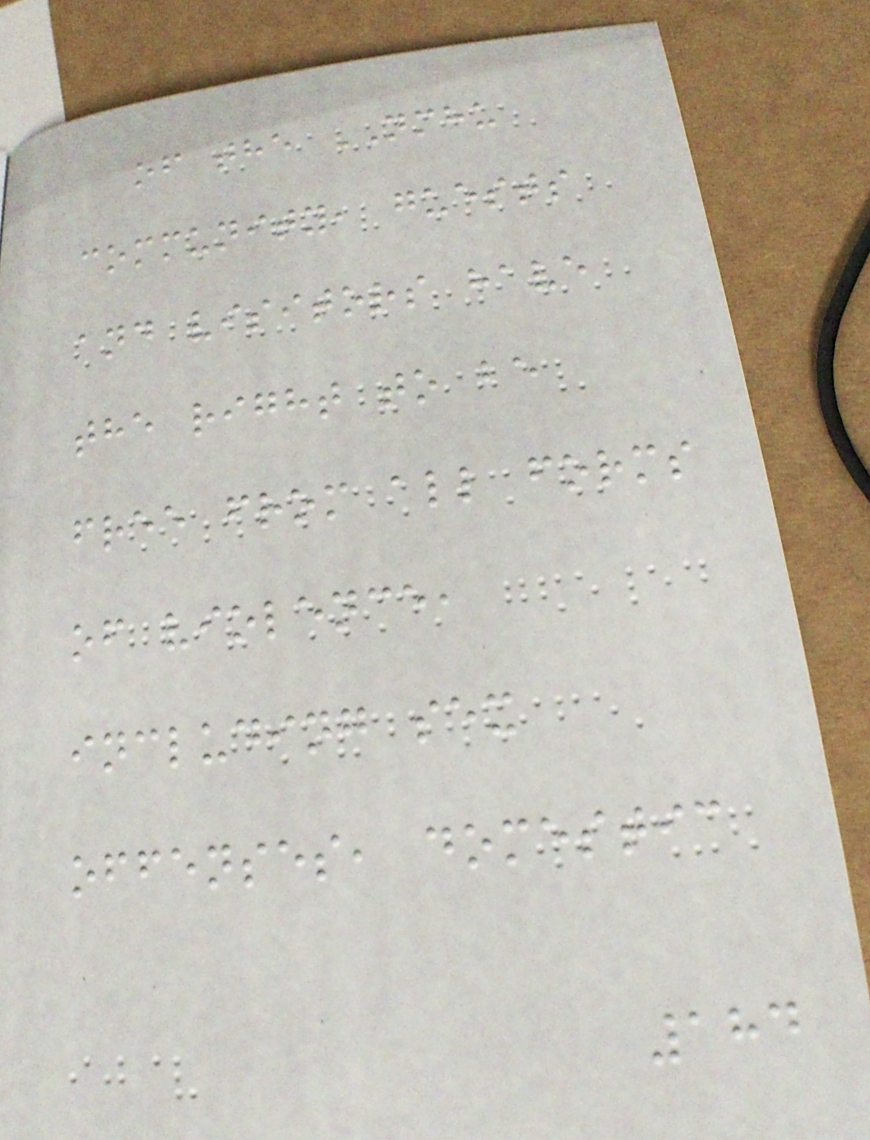of the NMHU
community, guests
and visitors have
the right to be
free from all forms
of violence,
including sex
offenses, domestic
184
